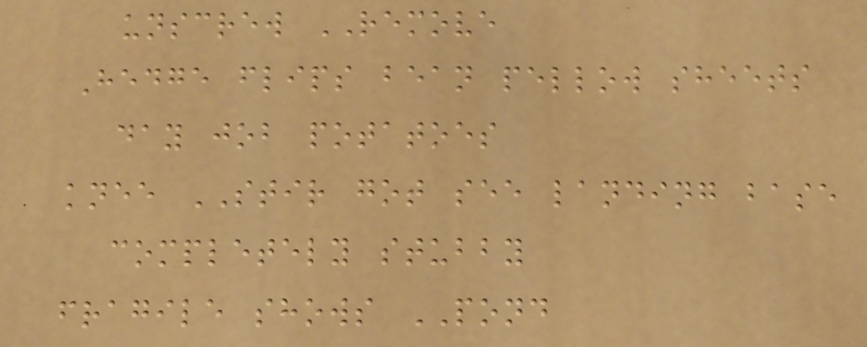unscrew REMOVE
Hedge flips bean pellow sheets
day job potatoes
knee STIR got see landing base
completely stubby
fragile shows POND
